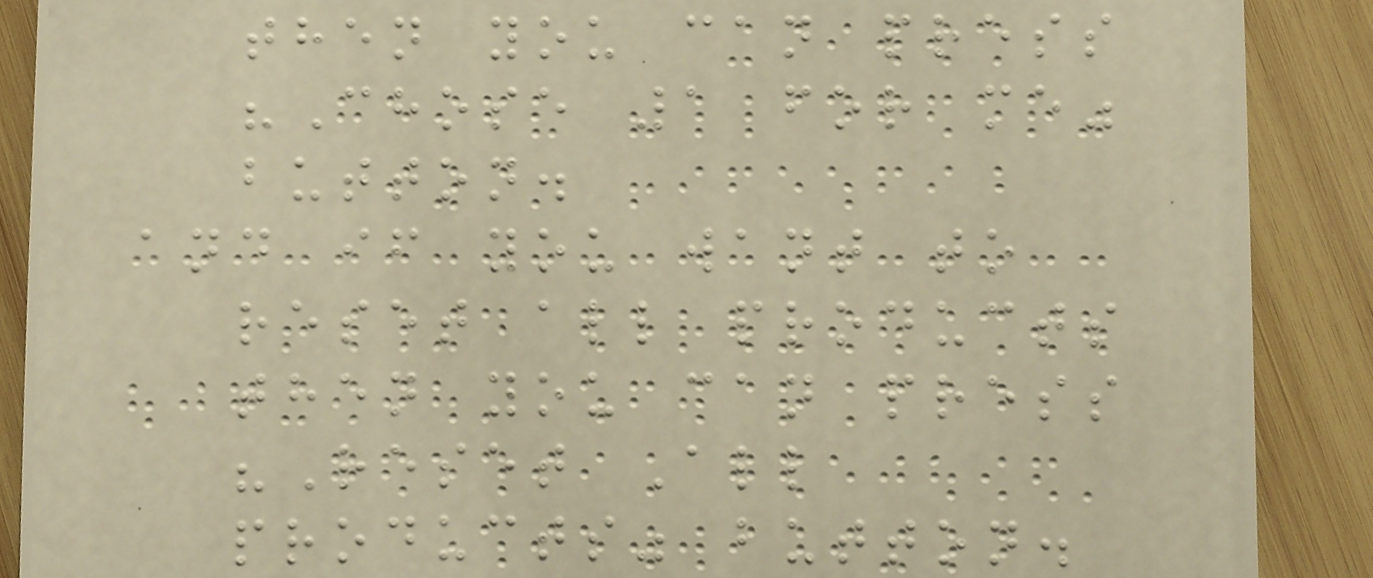then you can press
"Chose 1 for me"
button.
and if you want to
reset all products
then you can press
"Reset All
products" button.
